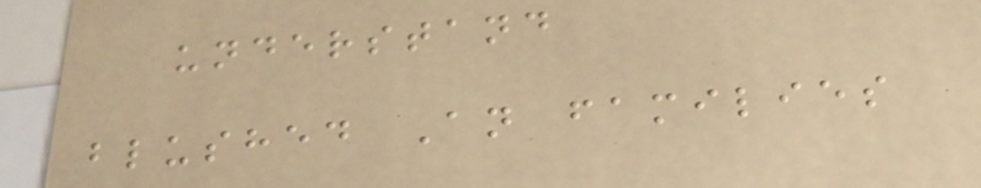understand
blushed An families
